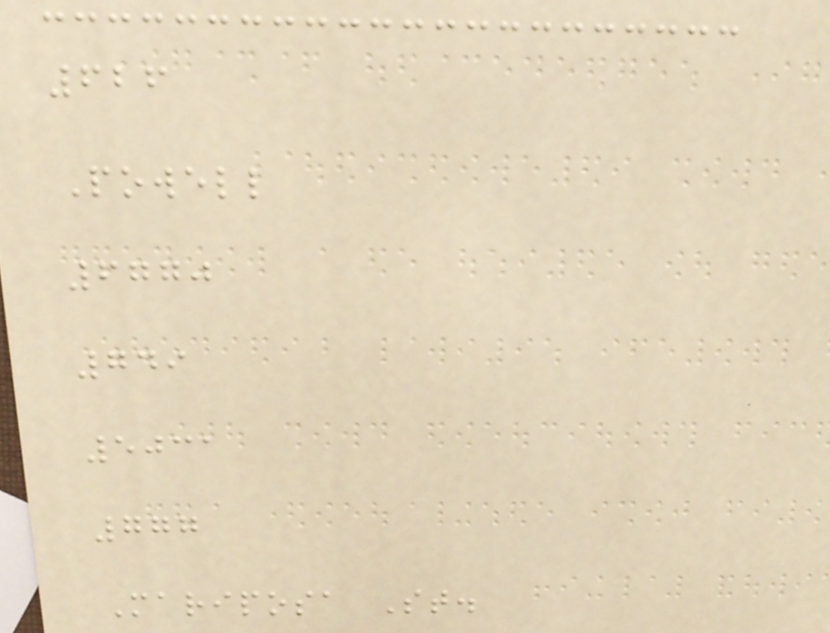626
Powell
6770
749
5031
777
Mariposa St.
